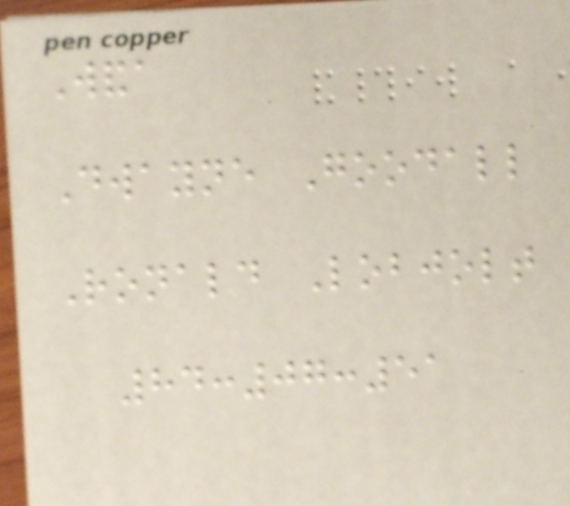Wanda
Dwayne Goodall
Ronald Lobjolt
84:07:51
